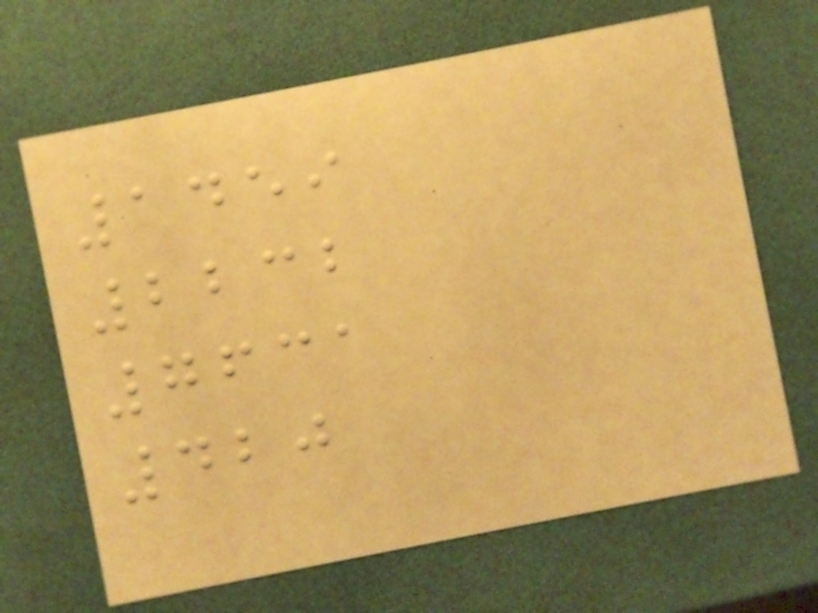1459
2232
7631
420
